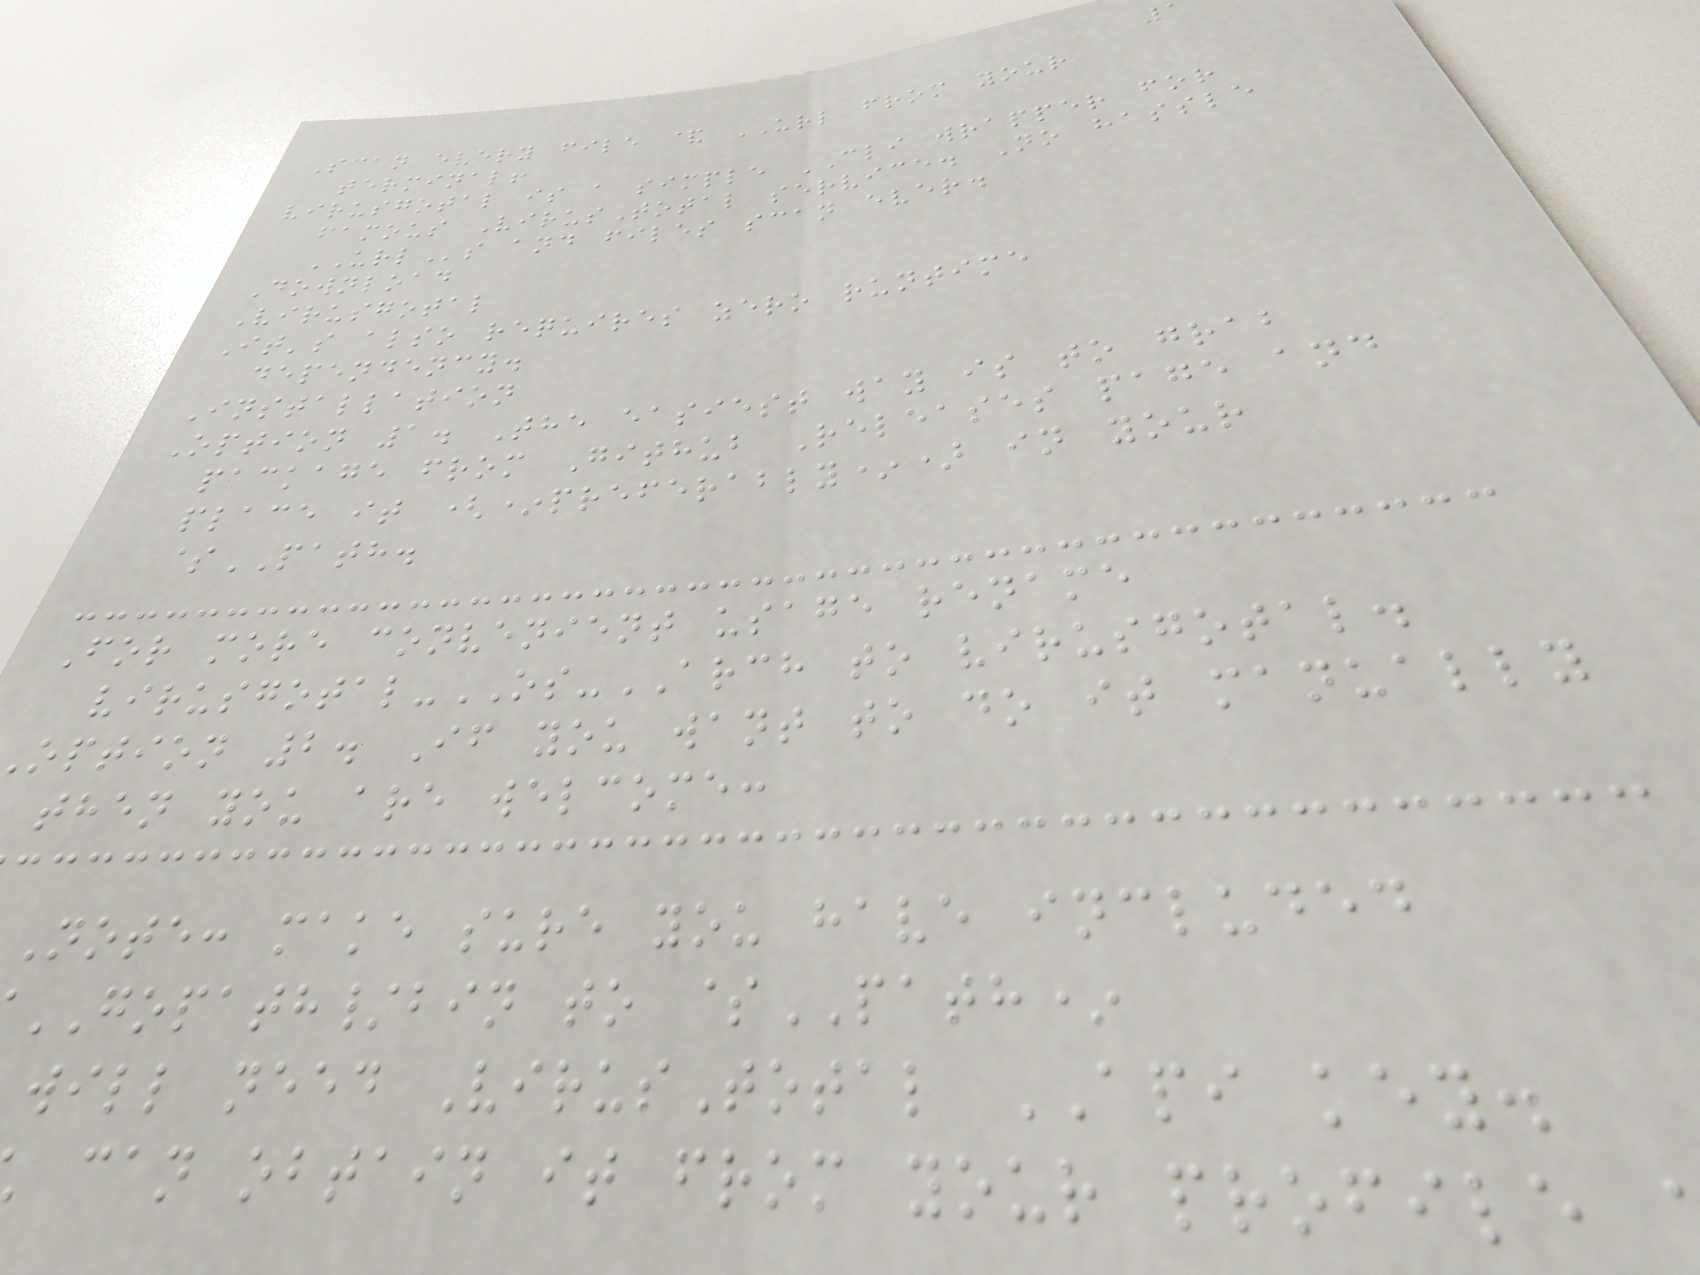Scan every file & URL from your
terminal!
virusgotal is a simple CLI wrapper for
famous VirusTotal service. No hassle
URLs and files scan ever.
Download
Virusgotal
It's also requires zero runtime
dependency.
Installation
Option 1. The easiest way is to grab
package from Github Releases page and
place it (*preferably*) in your
$PATH.
For more convenient usage rename
virusgotal-OS-ARCH to virusgotal.
option 2. If you want to do it manually
then you are welcome:
note: make sure you have included
GOPATH/bin to $PATH*
will need VirusTotal API key.
can obtain it from your profile
